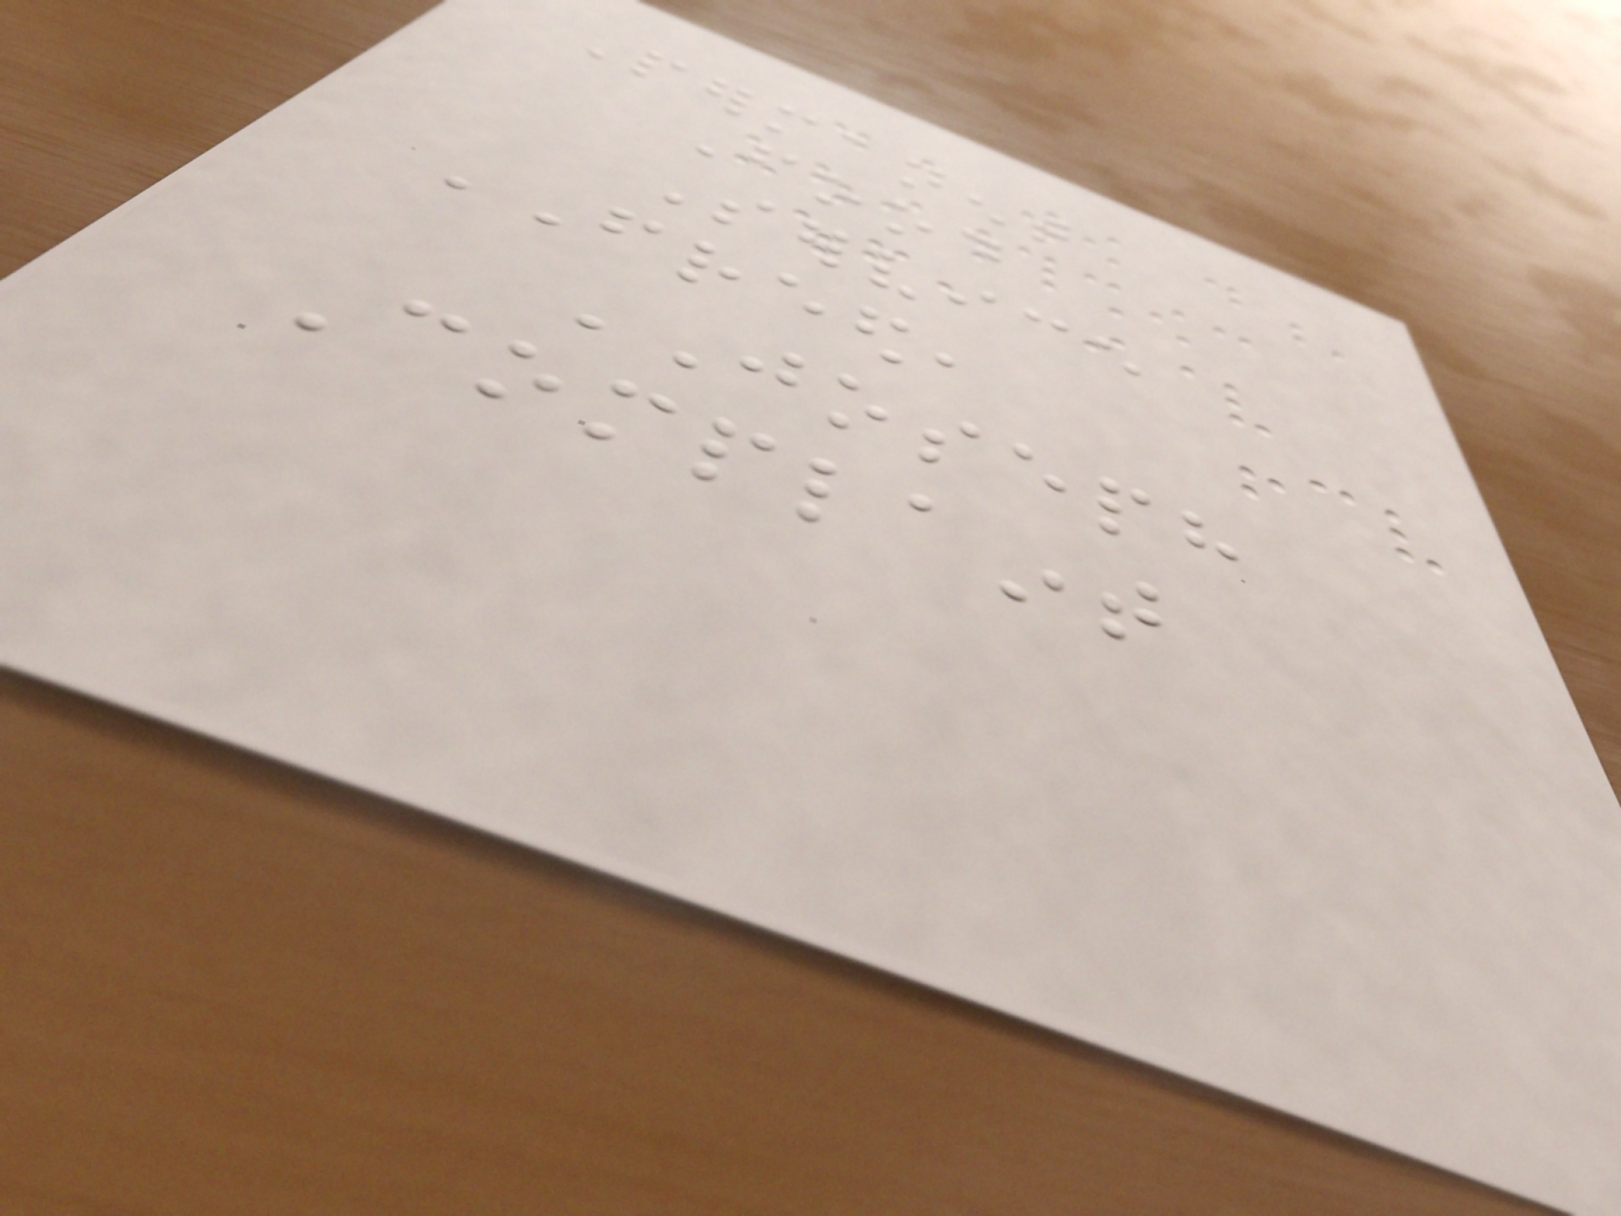Permanent
Food
Service
FREED,
JOSEPH
Complaint
